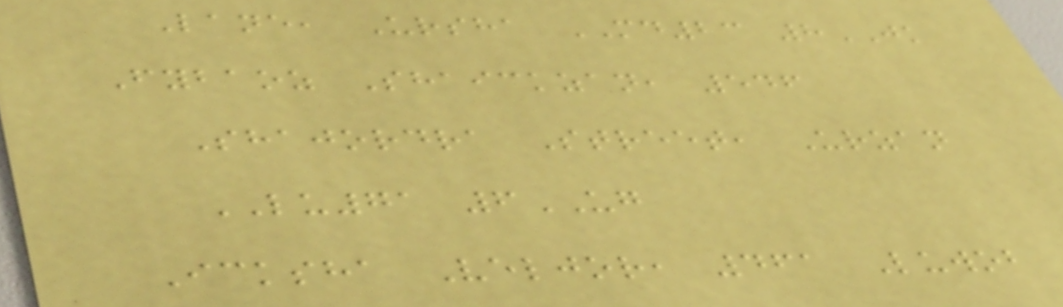Lane, Ursha MD23 8JK
Fybaoz Shaickzan, 546
Shajordra Street, Urzan
LU71 6UG
Icksha Veljor, 461 Luwob
